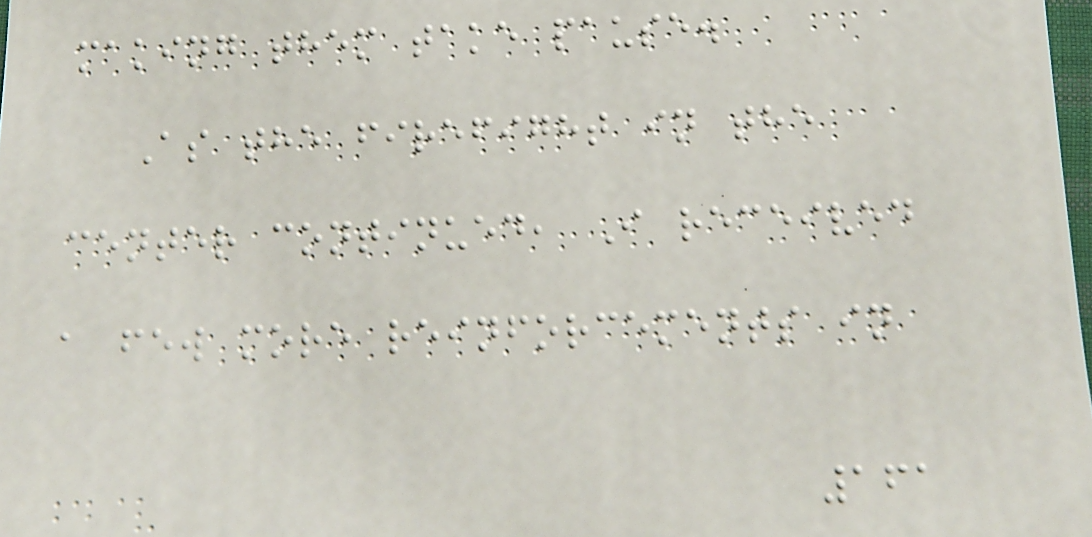making them take pause.
As the firefight in the
center continued, I received
a few more reinforcements in
161
